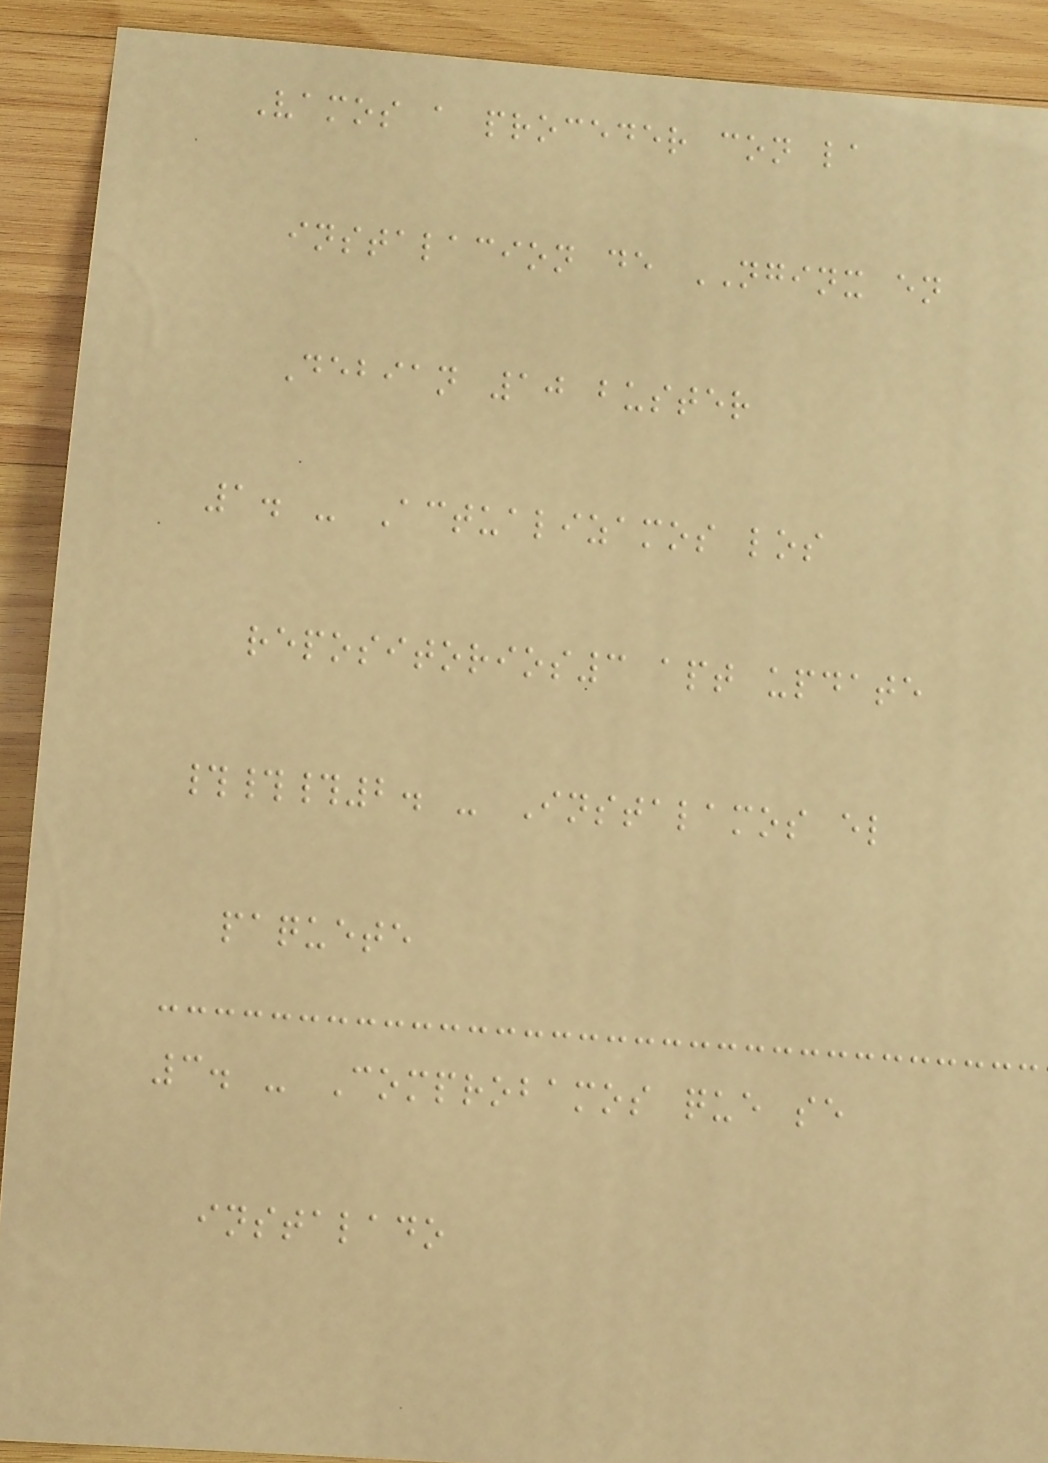Vamos a proceder con la
instalacion de NGINX en
Debian 10 buster
1. - Actualizamos los
repositorios3 apt update
###2. - Instalamos el
paquete
3. - Comprobamos que se
instalado
